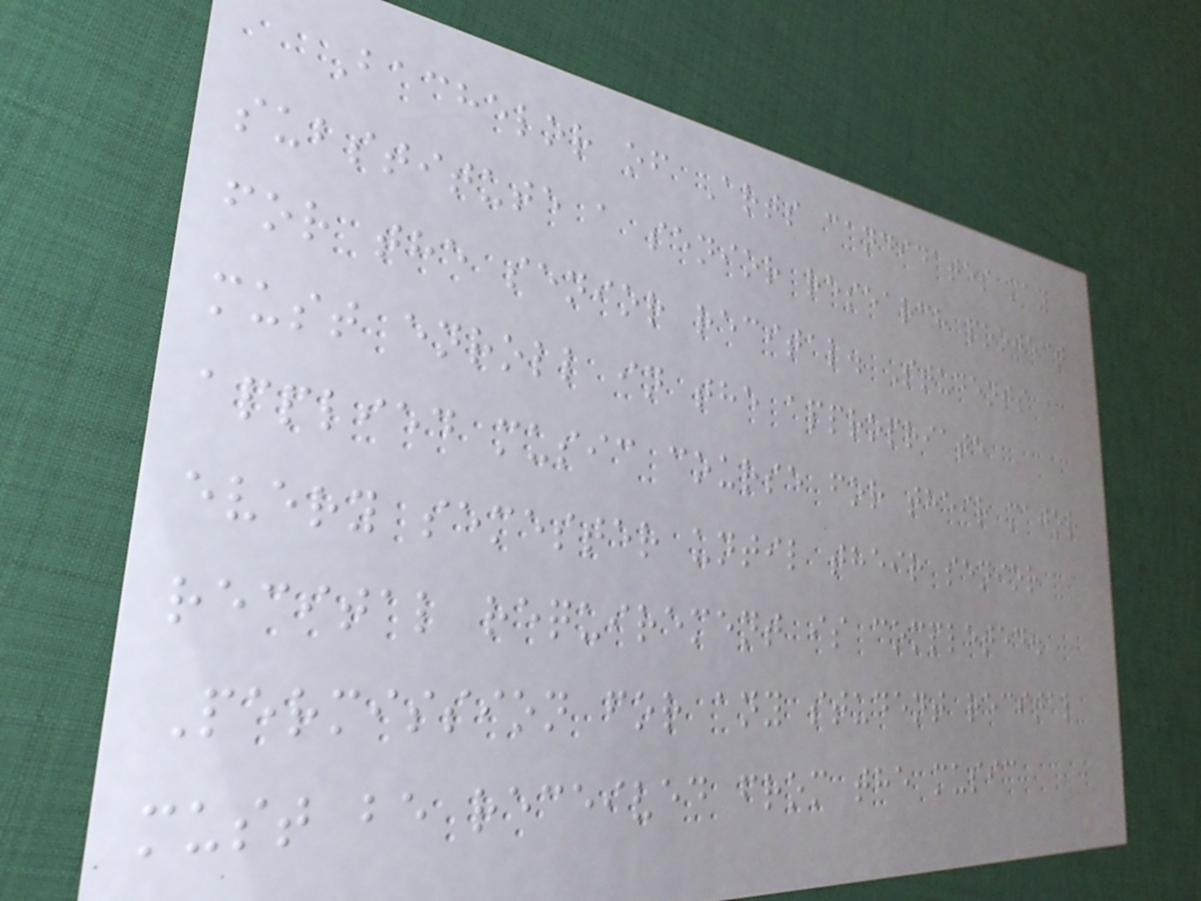Bachelor of Arts candidates may
substitute a senior research project
for the senior recital. Students
must enroll in the appropriate
applied music course for their major
every semester until their senior
recital requirement is completed.
Permission for any student recital
must be received from the music
